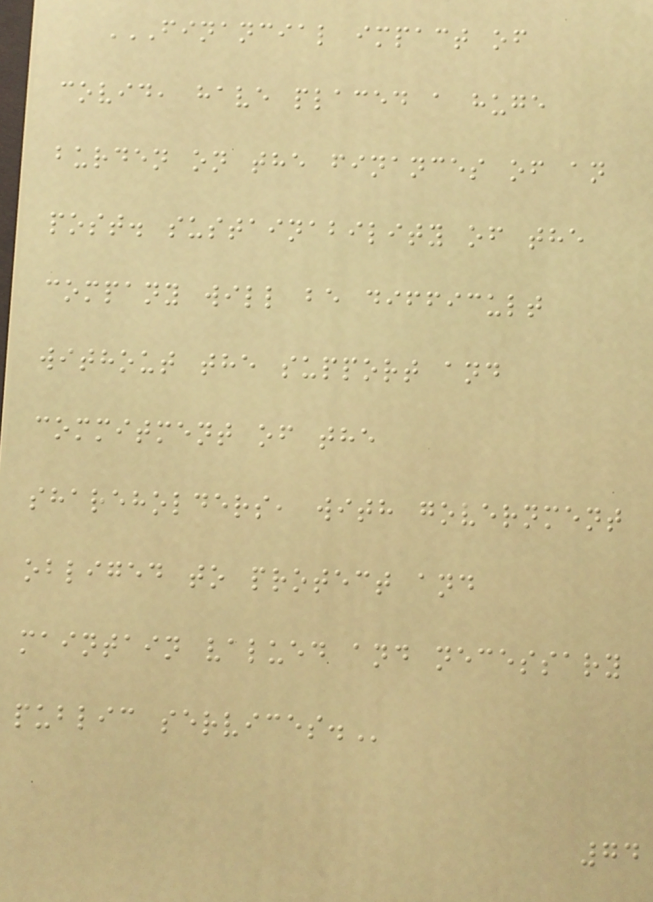FINANCIAL IMPACT OF
COVID, HAVE PLACED A HUGE
BURDEN ON THE FINANCES OF AN
POST. SUSTAINABILITY OF THE
COMPANY WILL BE DIFFICULT
WITHOUT THE SUPPORT AND
COMMITMENT OF THE
SHAREHOLDERS, WITH GOVERNMENT
OBLIGED TO PROTECT AND
MAINTAIN VALUED AND NECESSARY
PUBLIC SERVICES.
74
